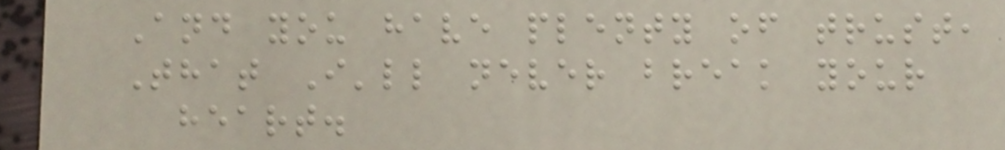And you have plenty of trust,
That I'll never break your
heart.
